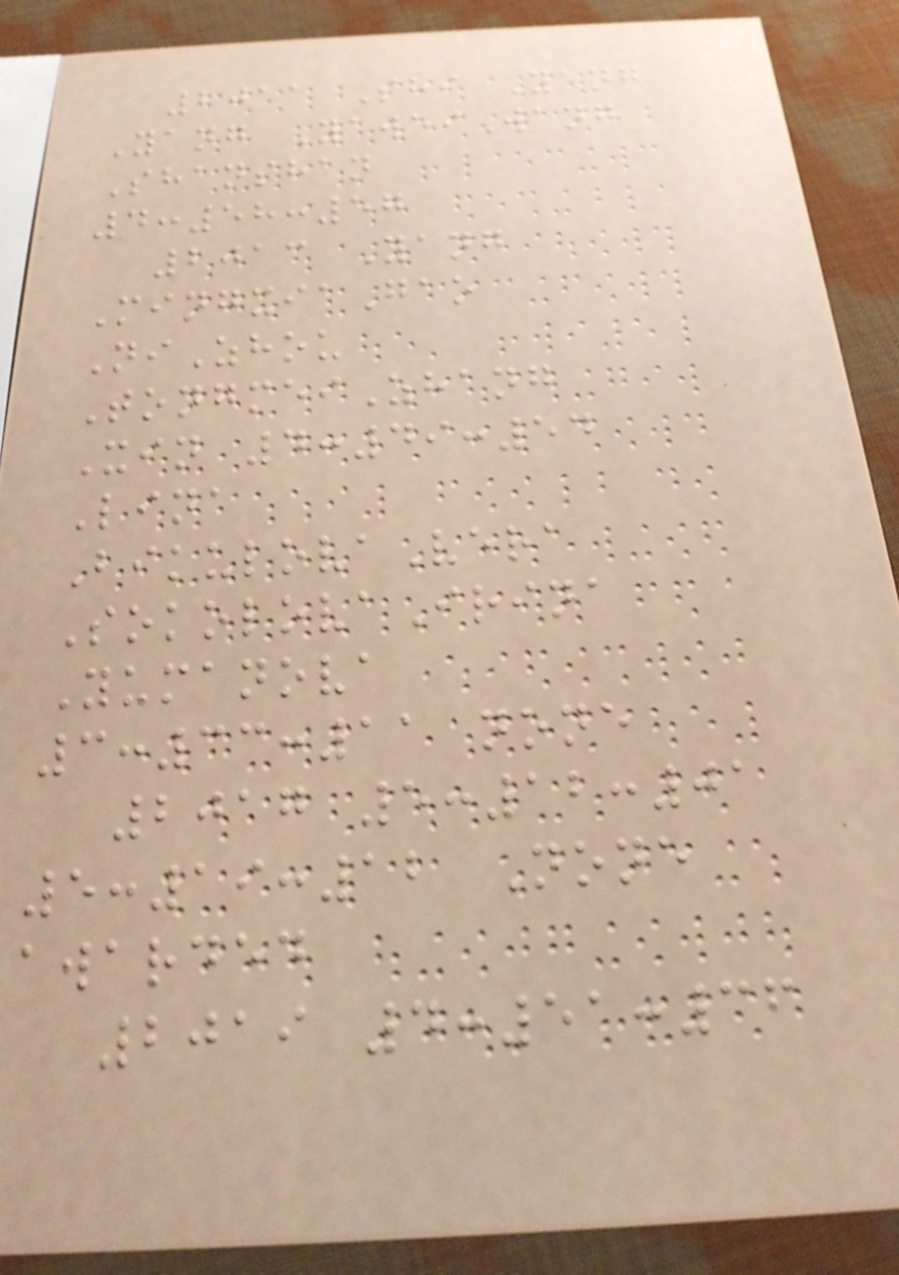2011 Shi Yang
Yang YaweiWang
Shanshan
4:58:57
2013 Yang
MingxiaGao
NiZhou
TongmeiZhang
Xin 4:49:54
Lina
BikulovaVera
SokolovaIrina
Yumanova
3:33:11 none
2017 5:12:01
5:19:12 None
awarded
2019 4:51:36
